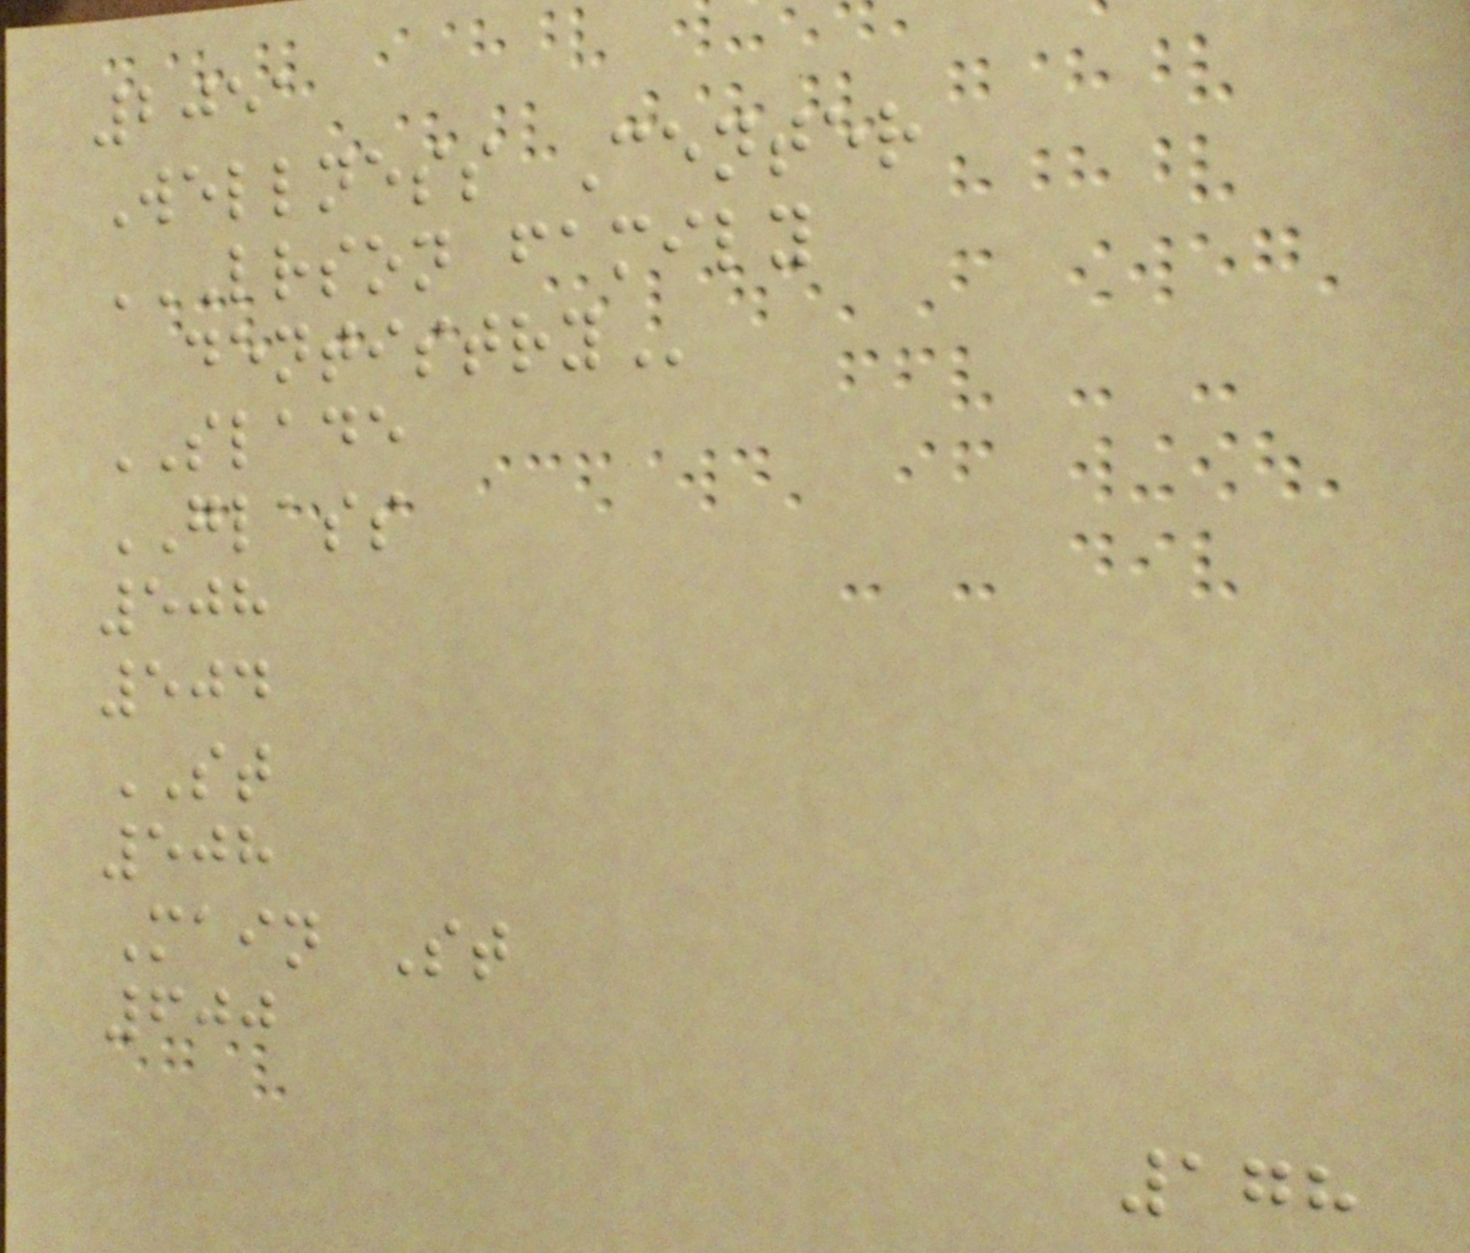2051
Wellness Center
LRSON FAMILY
DENTISTRY
SLADE
GLASS
508
504
ST
508
Main St
600
178
